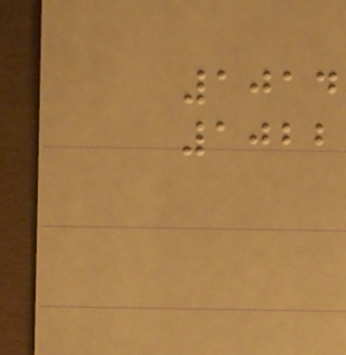1014
1022
